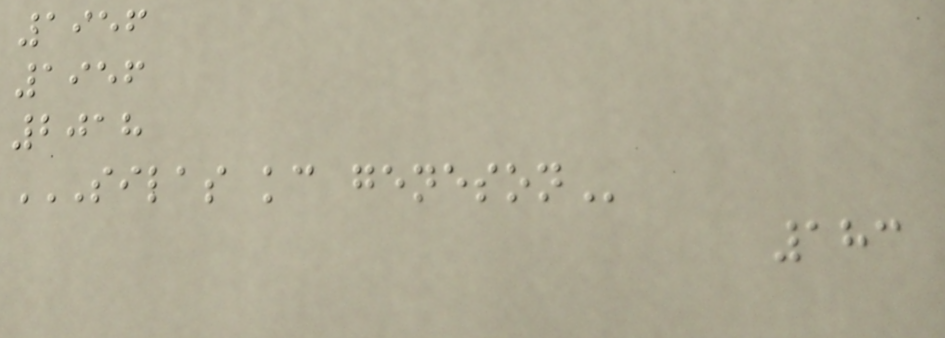1956
1956
2018
SILAS KC GENESON
183
